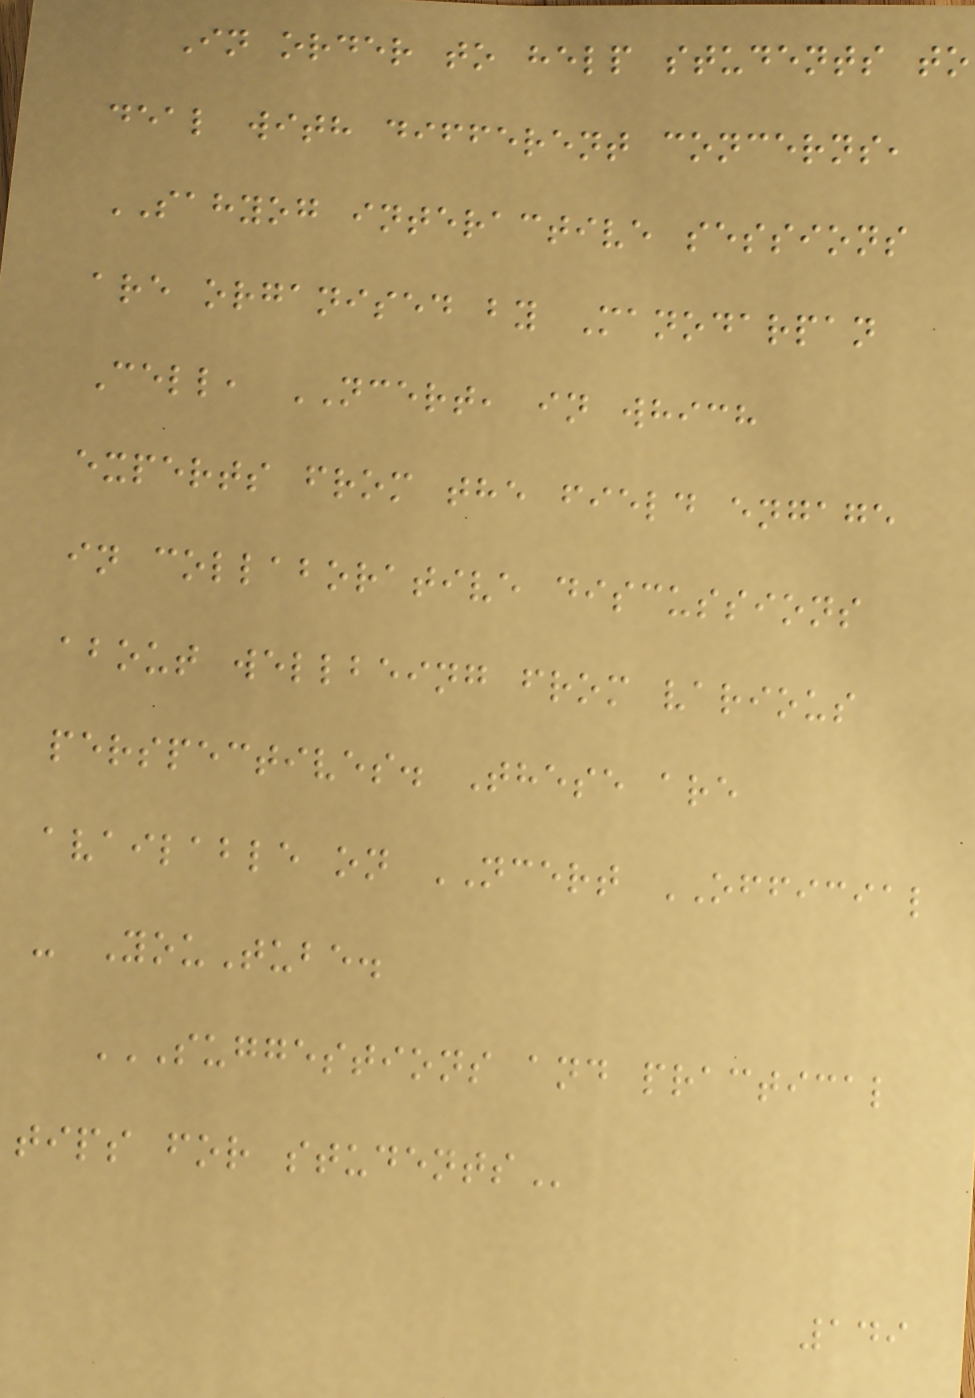In order to help students to
deal with different concerns,
SAHYOG interactive sessions
are organised by Manodarpan
Cell, NCERT, in which
experts from the field engage
in collaborative discussions
about wellbeing from various
perspectives. These are
available on NCERT OFFICIAL
- YouTube.
SUGGESTIONS AND PRACTICAL
TIPS FOR STUDENTS
149
